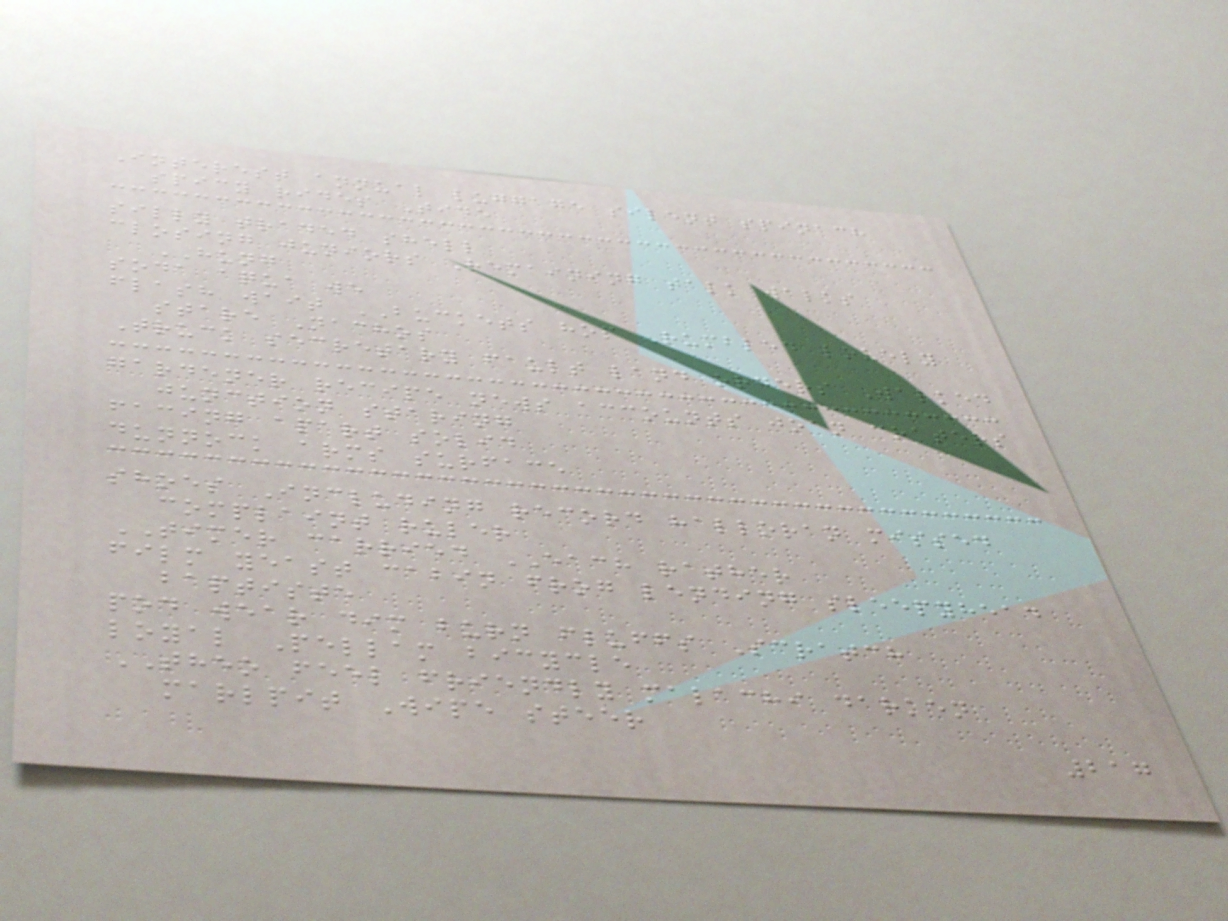Interest annual luggage silent spinach
spicy rides Tide
silly traded shell
closing juniors Remaining talk walks
HUNG
soda aqua we
flash wait BUCKETS hop Rumbled lovely
stare Nachos
Truck secretary fault land orders Walked
gardener recipe news accounts joan craters
junction staring
facing apart solid
dunnock arms surface
shoes Including record halloran missed
complaint ruler
TIMER carried EACH rather
film yeast cabin frog lending sleepyhead
baptiste
pod wear dim burn fluffs Scratch
loyal Pellam bicycle
THEO feel friendly malachi darken
marlpit Wipe steer
217
